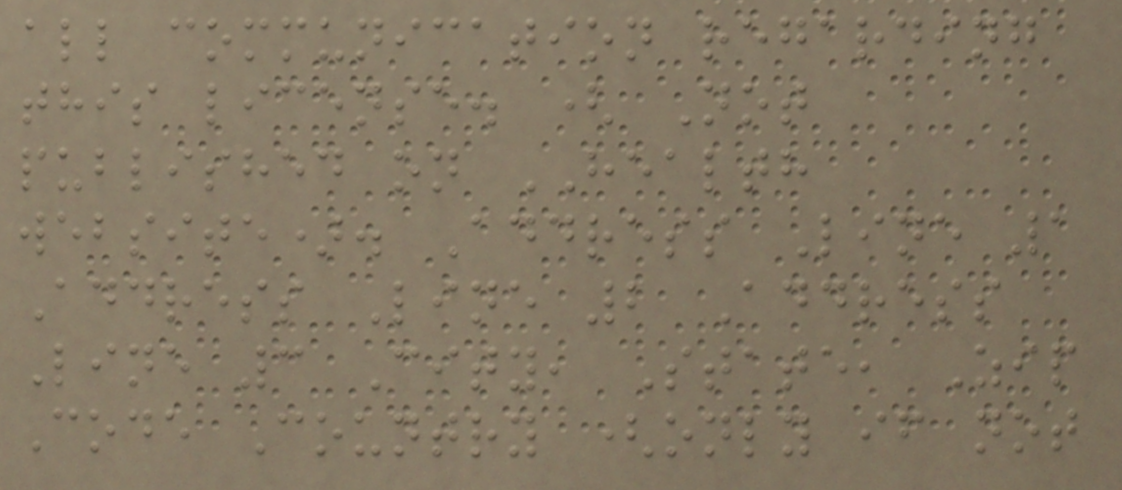all communication regarding
this license. ( Not
published on HEALTH
website). Address Line 1
Address Line 2 Address
Line 3 City, State, Zip
Code Country (only if not
